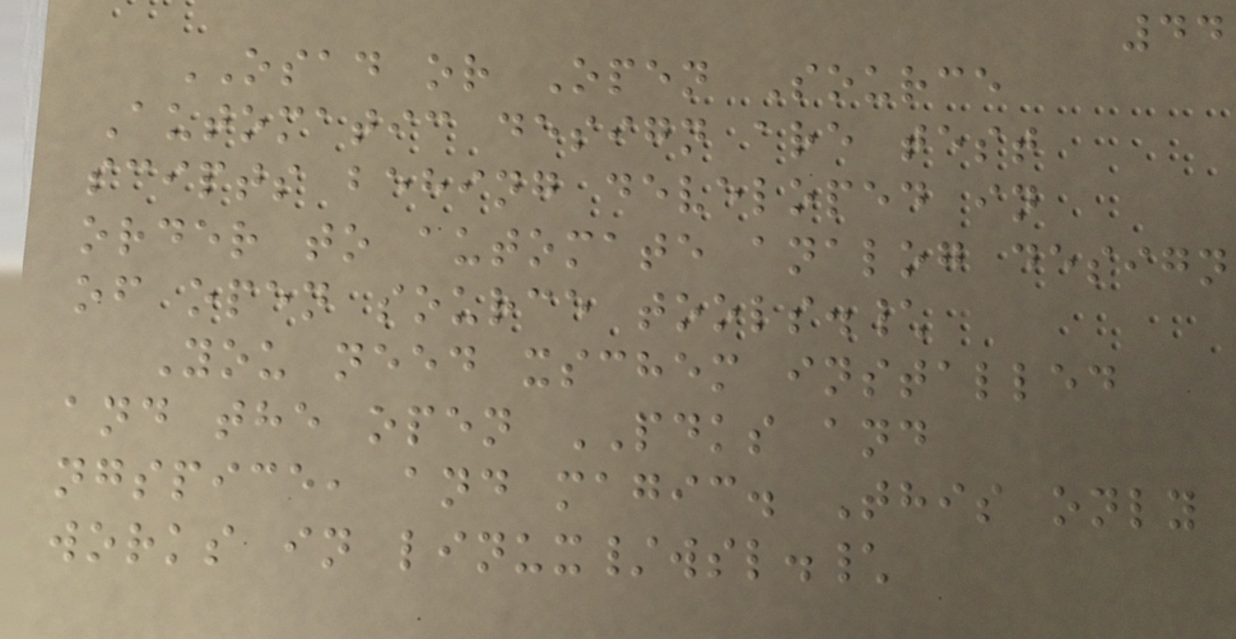44
OSAD or Open Source
Automatic design are test
scipts behing developed in
order to automate analog design
of open source tools.\
You need xschem installed
and the open PDKS and
ngspice, and magic. This only
works in linux/wsl.\
